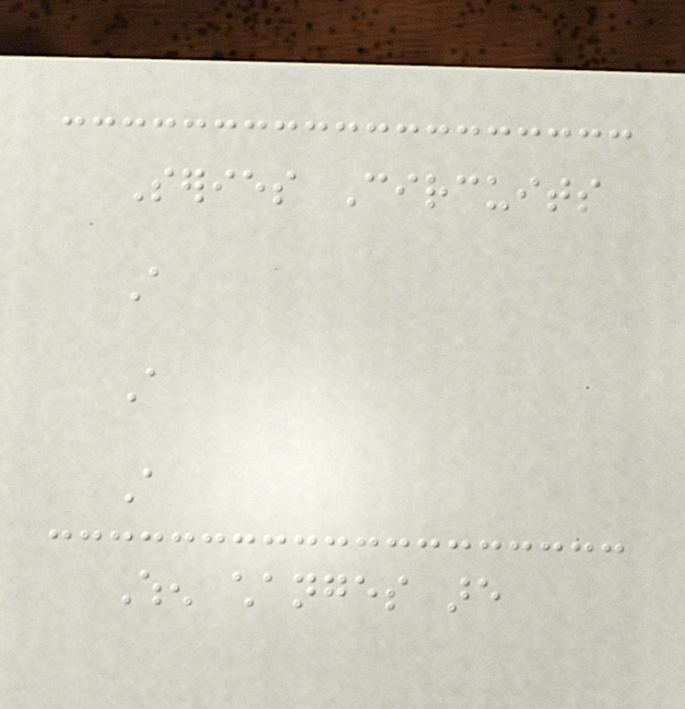Series Circuits
A
A
A
When changes are
